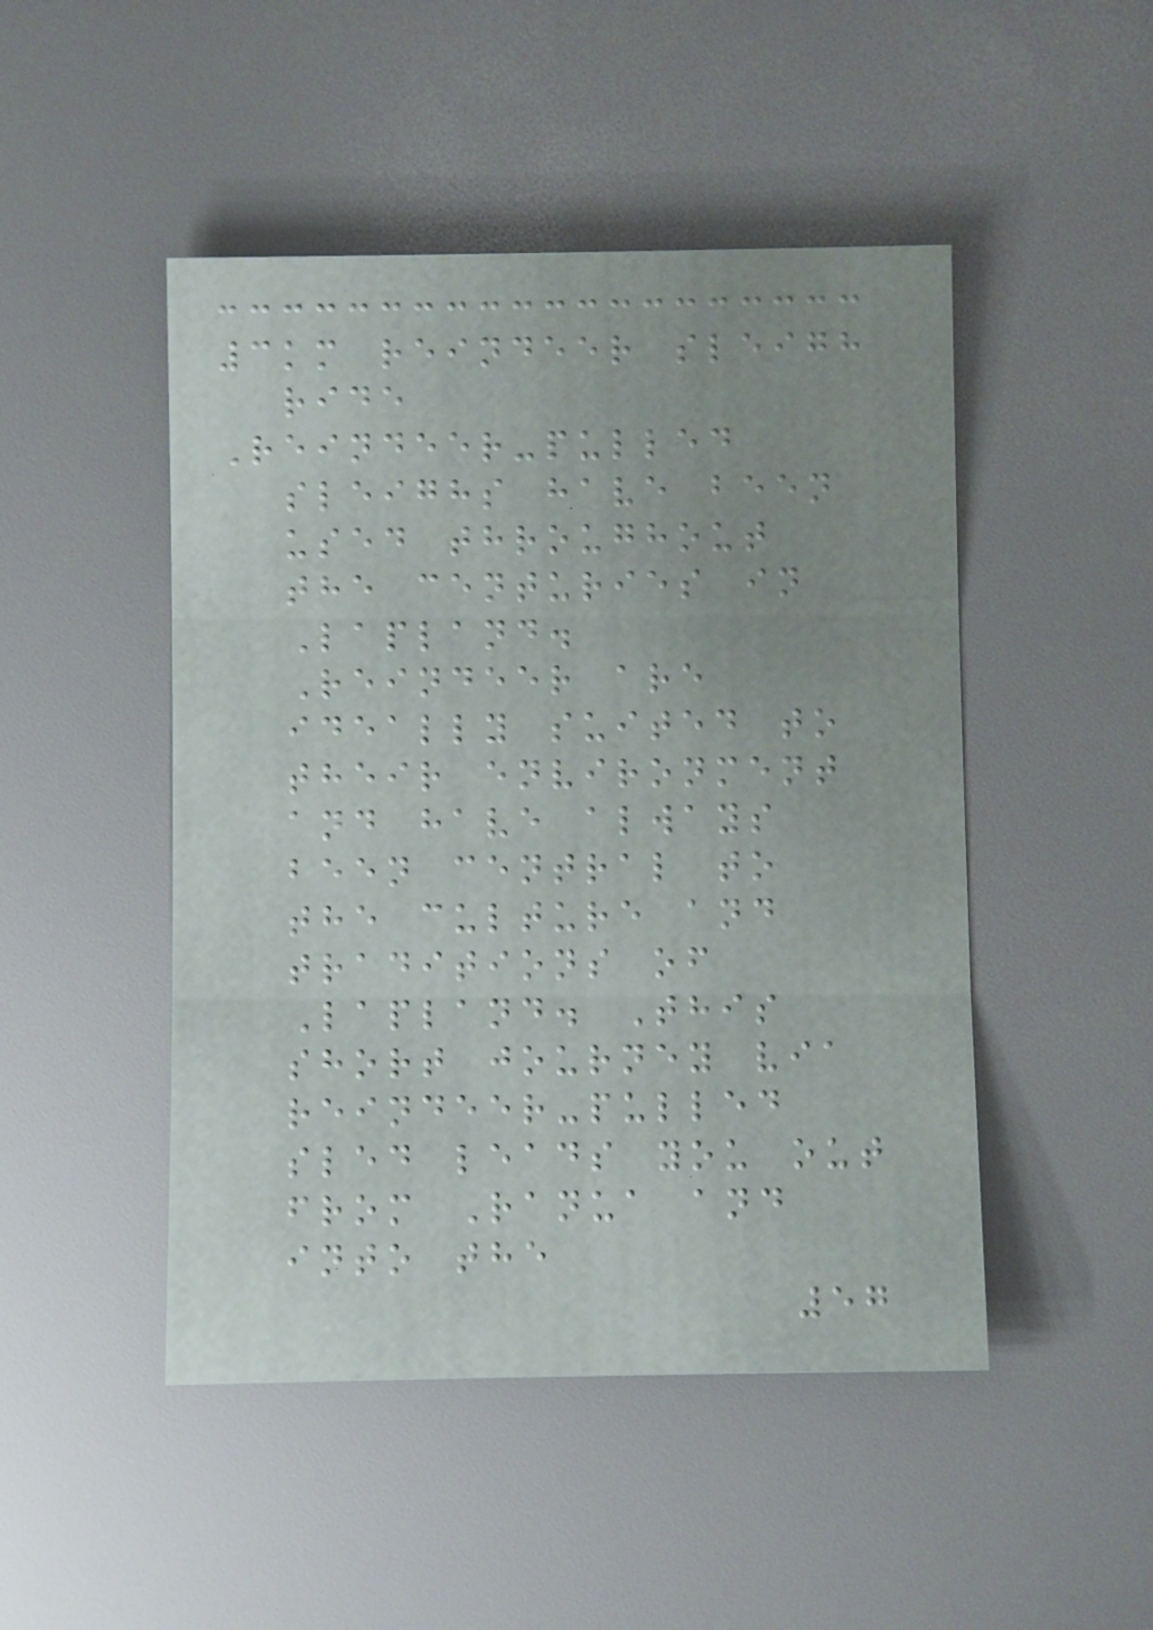3km reindeer sleigh
ride
Reindeer-pulled
sleighs have been
used throughout
the centuries in
Lapland.
Reindeer are
ideally suited to
their environment
and have always
been central to
the culture and
traditions of
Lapland. This
short journey via
reindeer-pulled
sled leads you out
from Ranua and
into the
57
